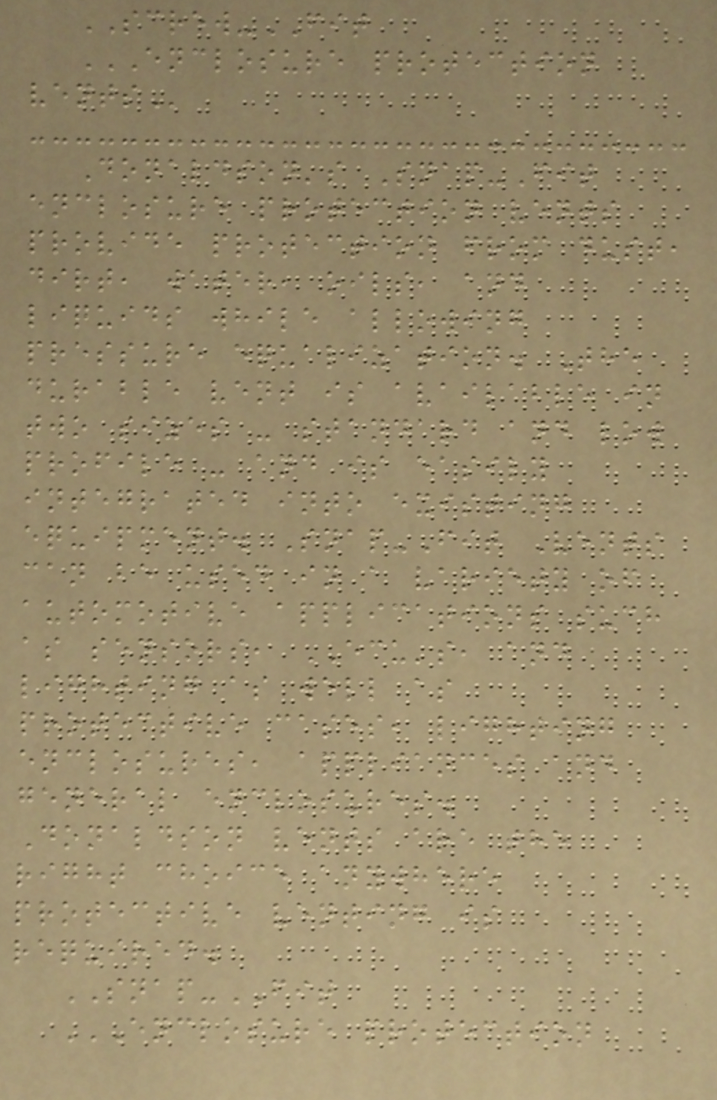SCREW-FIT
ENCLOSURE PROTECTION
VENTS
Donaldson's Snap-Fit
enclosure protection vents
provide protection from dust,
dirt, water, oils, and
liquids while allowing
pressure equalization. The
durable vent is available in
two sizes - standard and low
profile - and is easily
integrated into existing
equipment. Snap-Fit Vents
can be used in a variety of
automotive applications such
as sensors, ECU's, and
lighting as well as
protective cases, lighting
enclosures, appliances and
general enclosures.
Donaldson vents are the
right choice anywhere
protective venting is
required.
SNAP-FIT
ENCLOSURE PROTECTION
